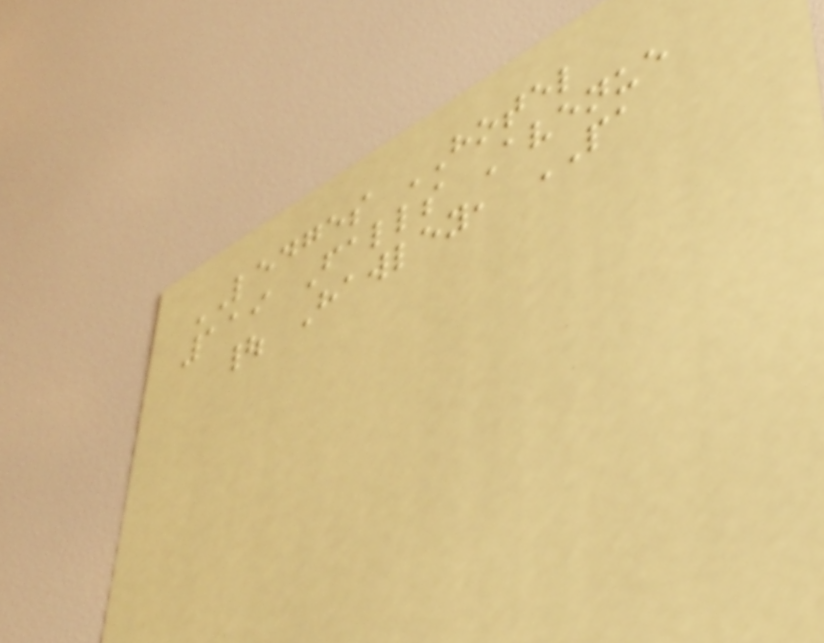LEDGES HOTEL
119 Falls Avenue
| Hawley, PA
